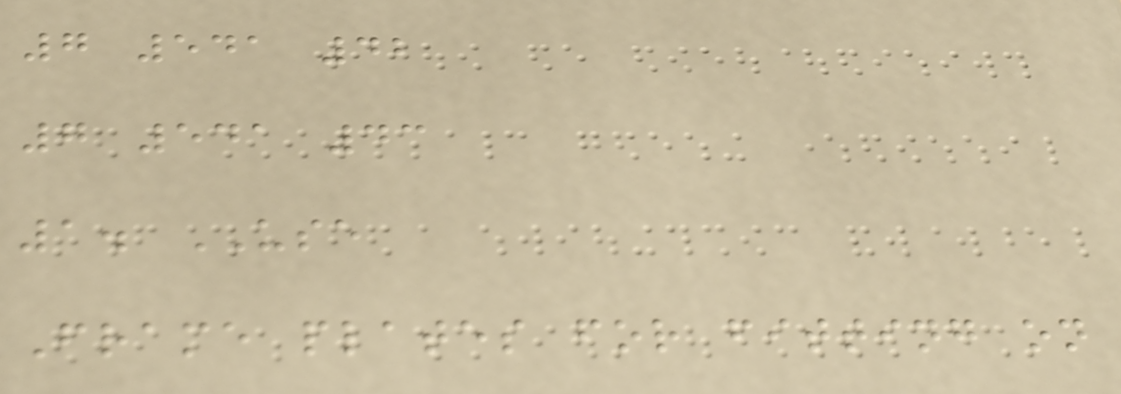7 541 42
7 541 43
1. USE
Frame plates for fitting on
